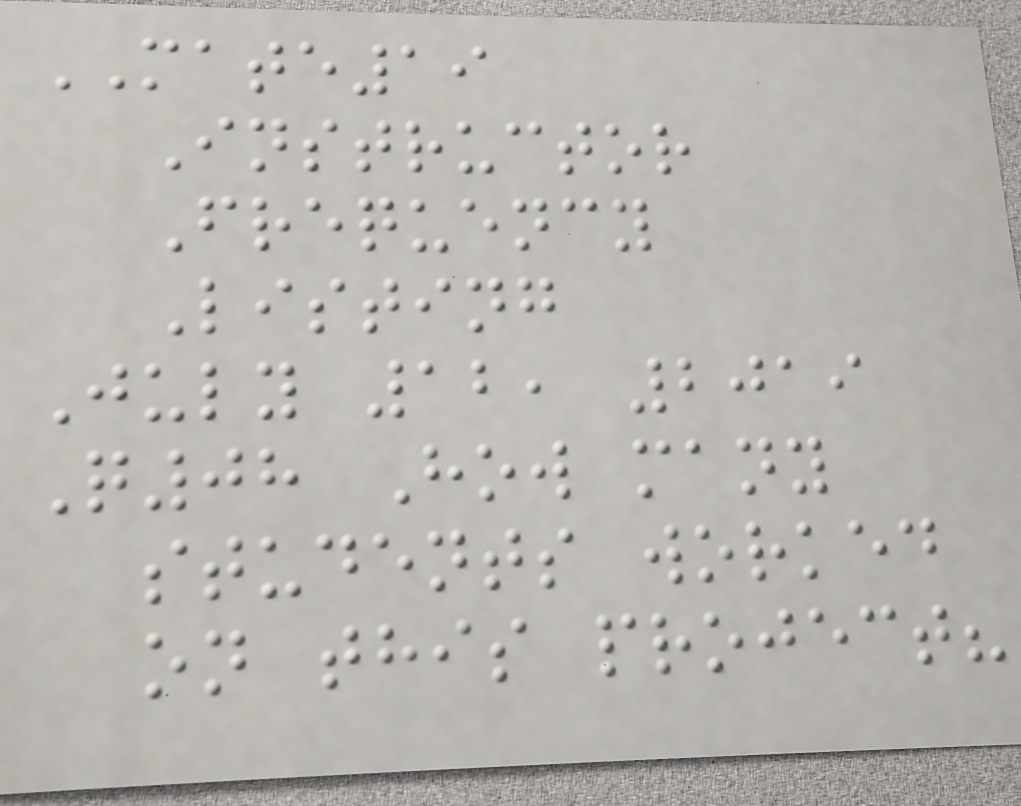MATE19
Instructor
Frequency
Listing
July 12, 2019
Q08 How many
students worked
on this project?
